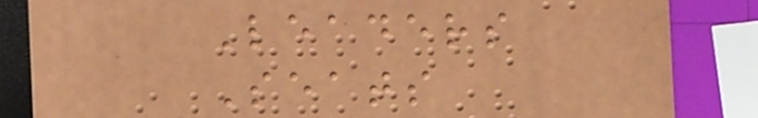Leaders
Seats
